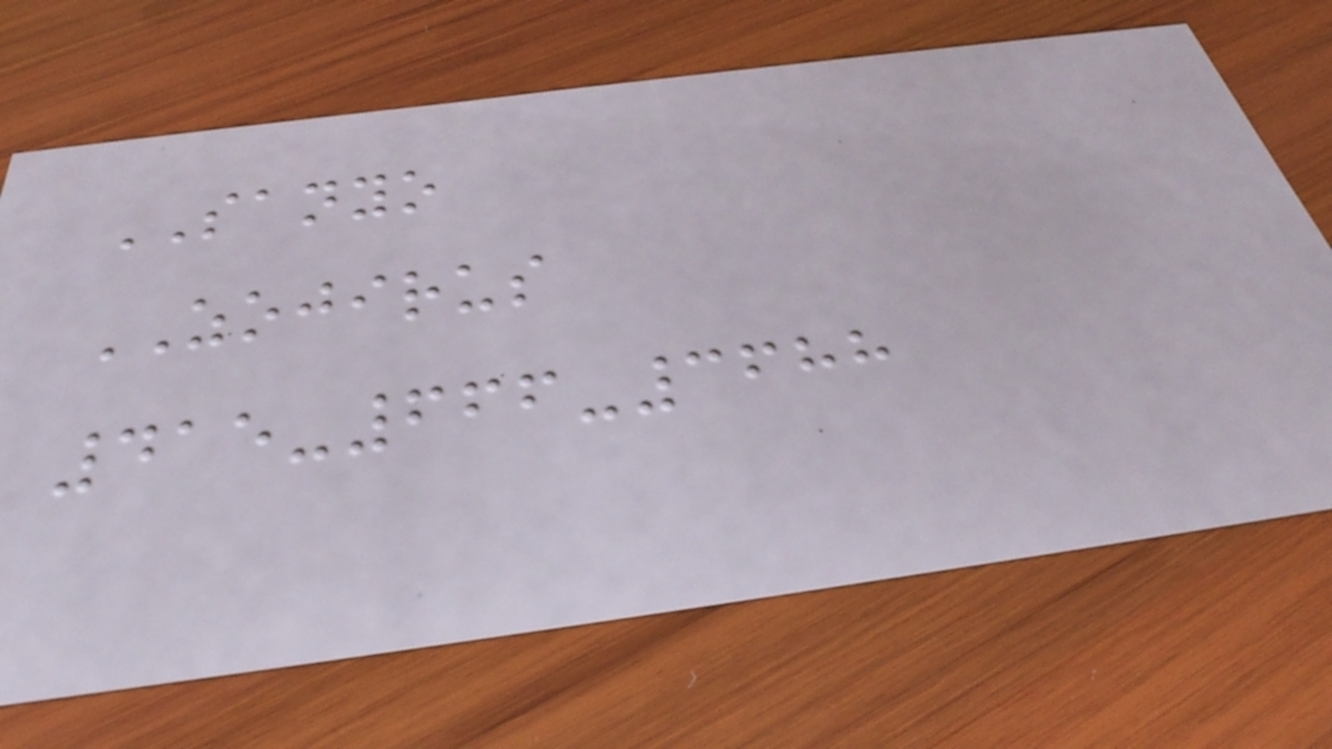SANYO
ZOJIRUS
415-666-3688
